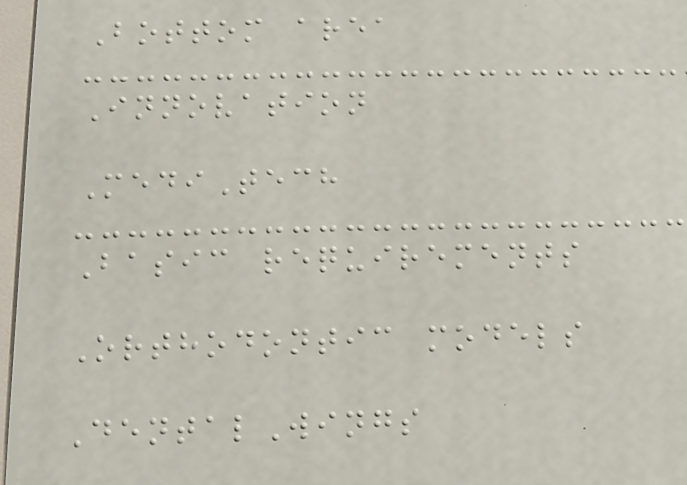Bottom area
Innovation
MediTech
Basic requirements
Orthodontic models
DentalWings
